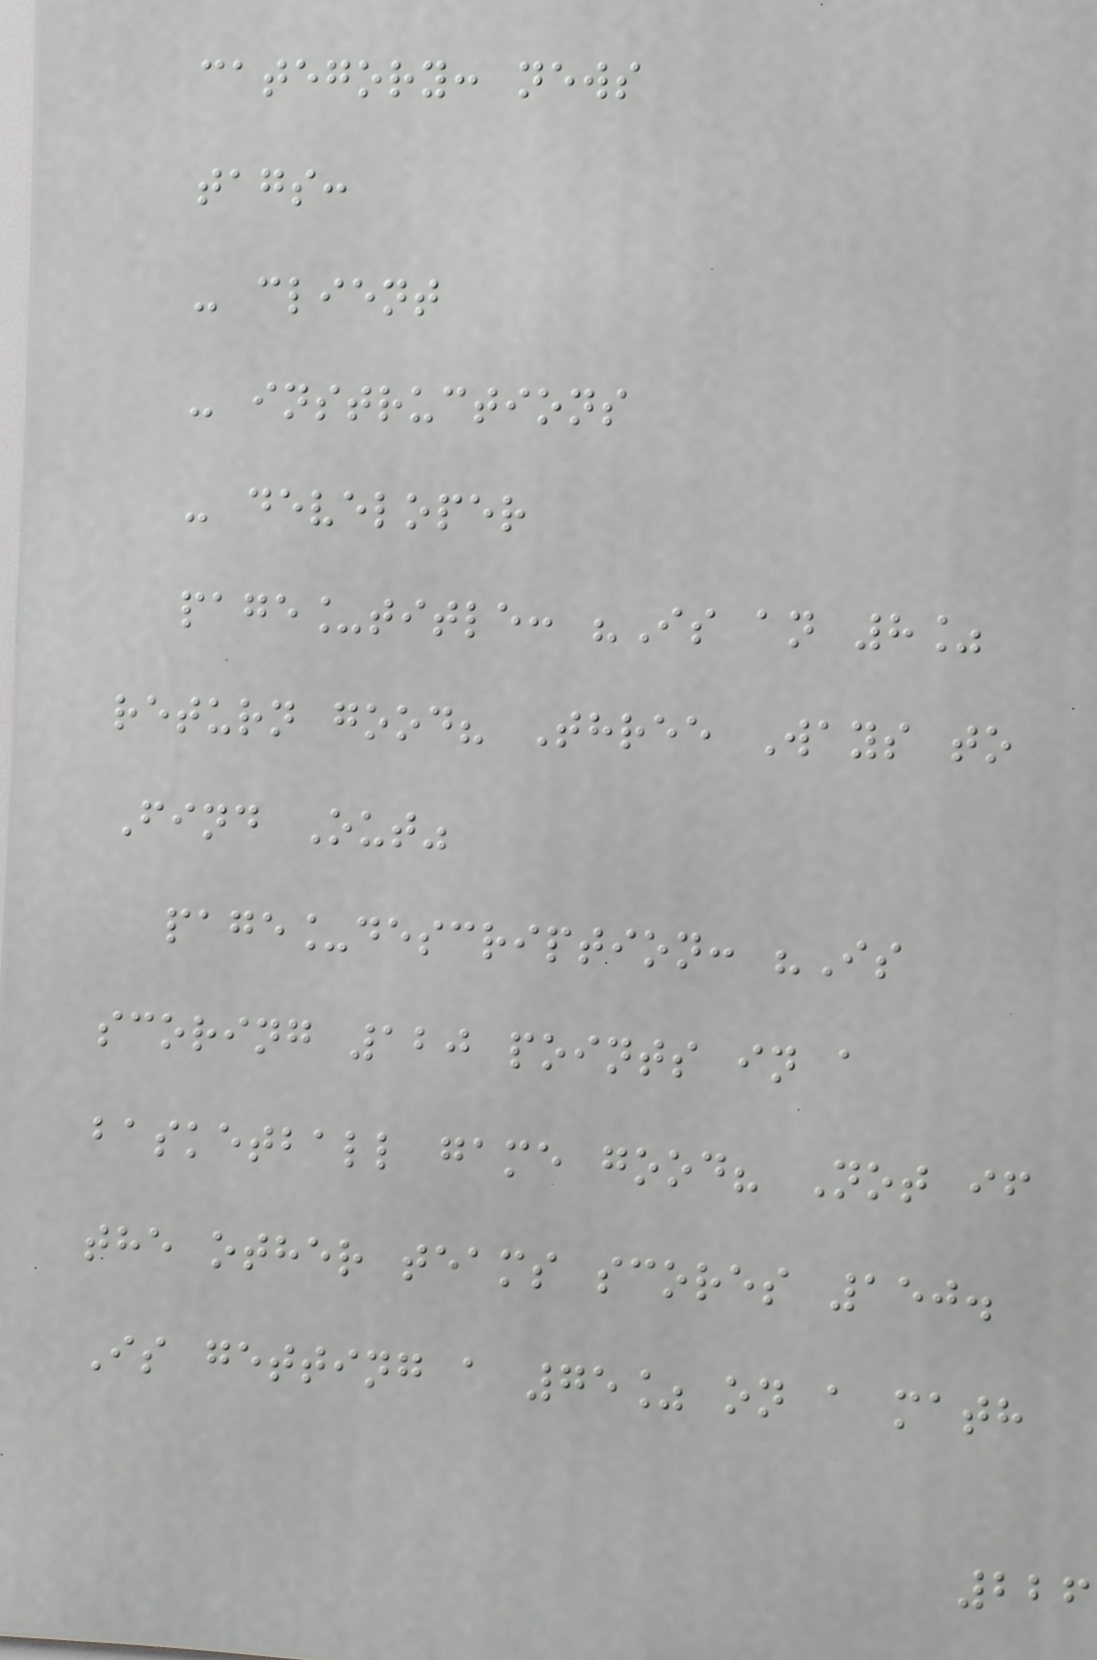category: news
tags:
- client
- instructions
- developer
page_title: "Is an 8%
return good? Three Ways to
Find Out"
page_description: "Is
scoring 120 points in a
basketball game good? Not if
the other teams scores 150.
Is getting a 75% on a math
226
